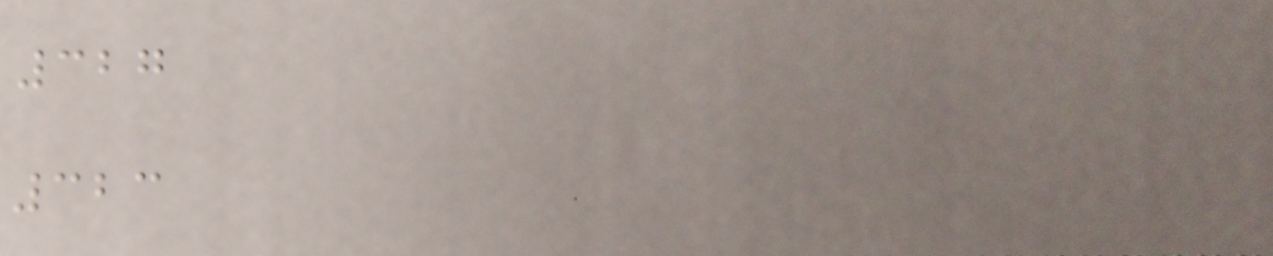327
323
